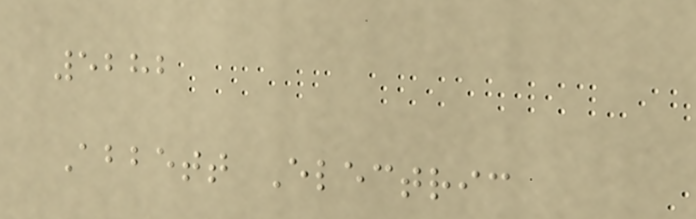5282
Abbett Electric
